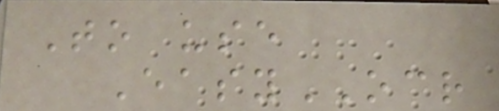To use
EasyOCR
